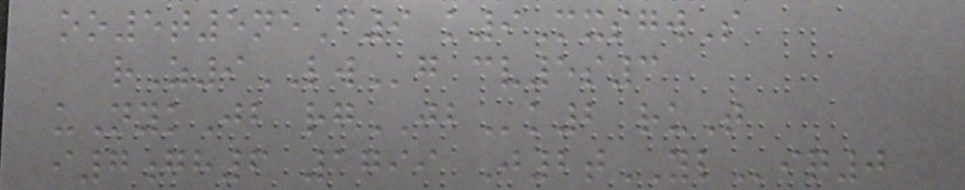oo5t5neF9 k9MxsgwS
rZ9LWg cv5s3
uNykJb rgJBk2 ruT
i7gh6 1799 J2tYLiq0
